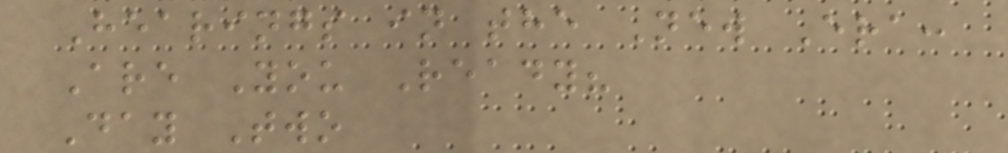Hearings in the New Era:
Are You Ready?
Day Two
